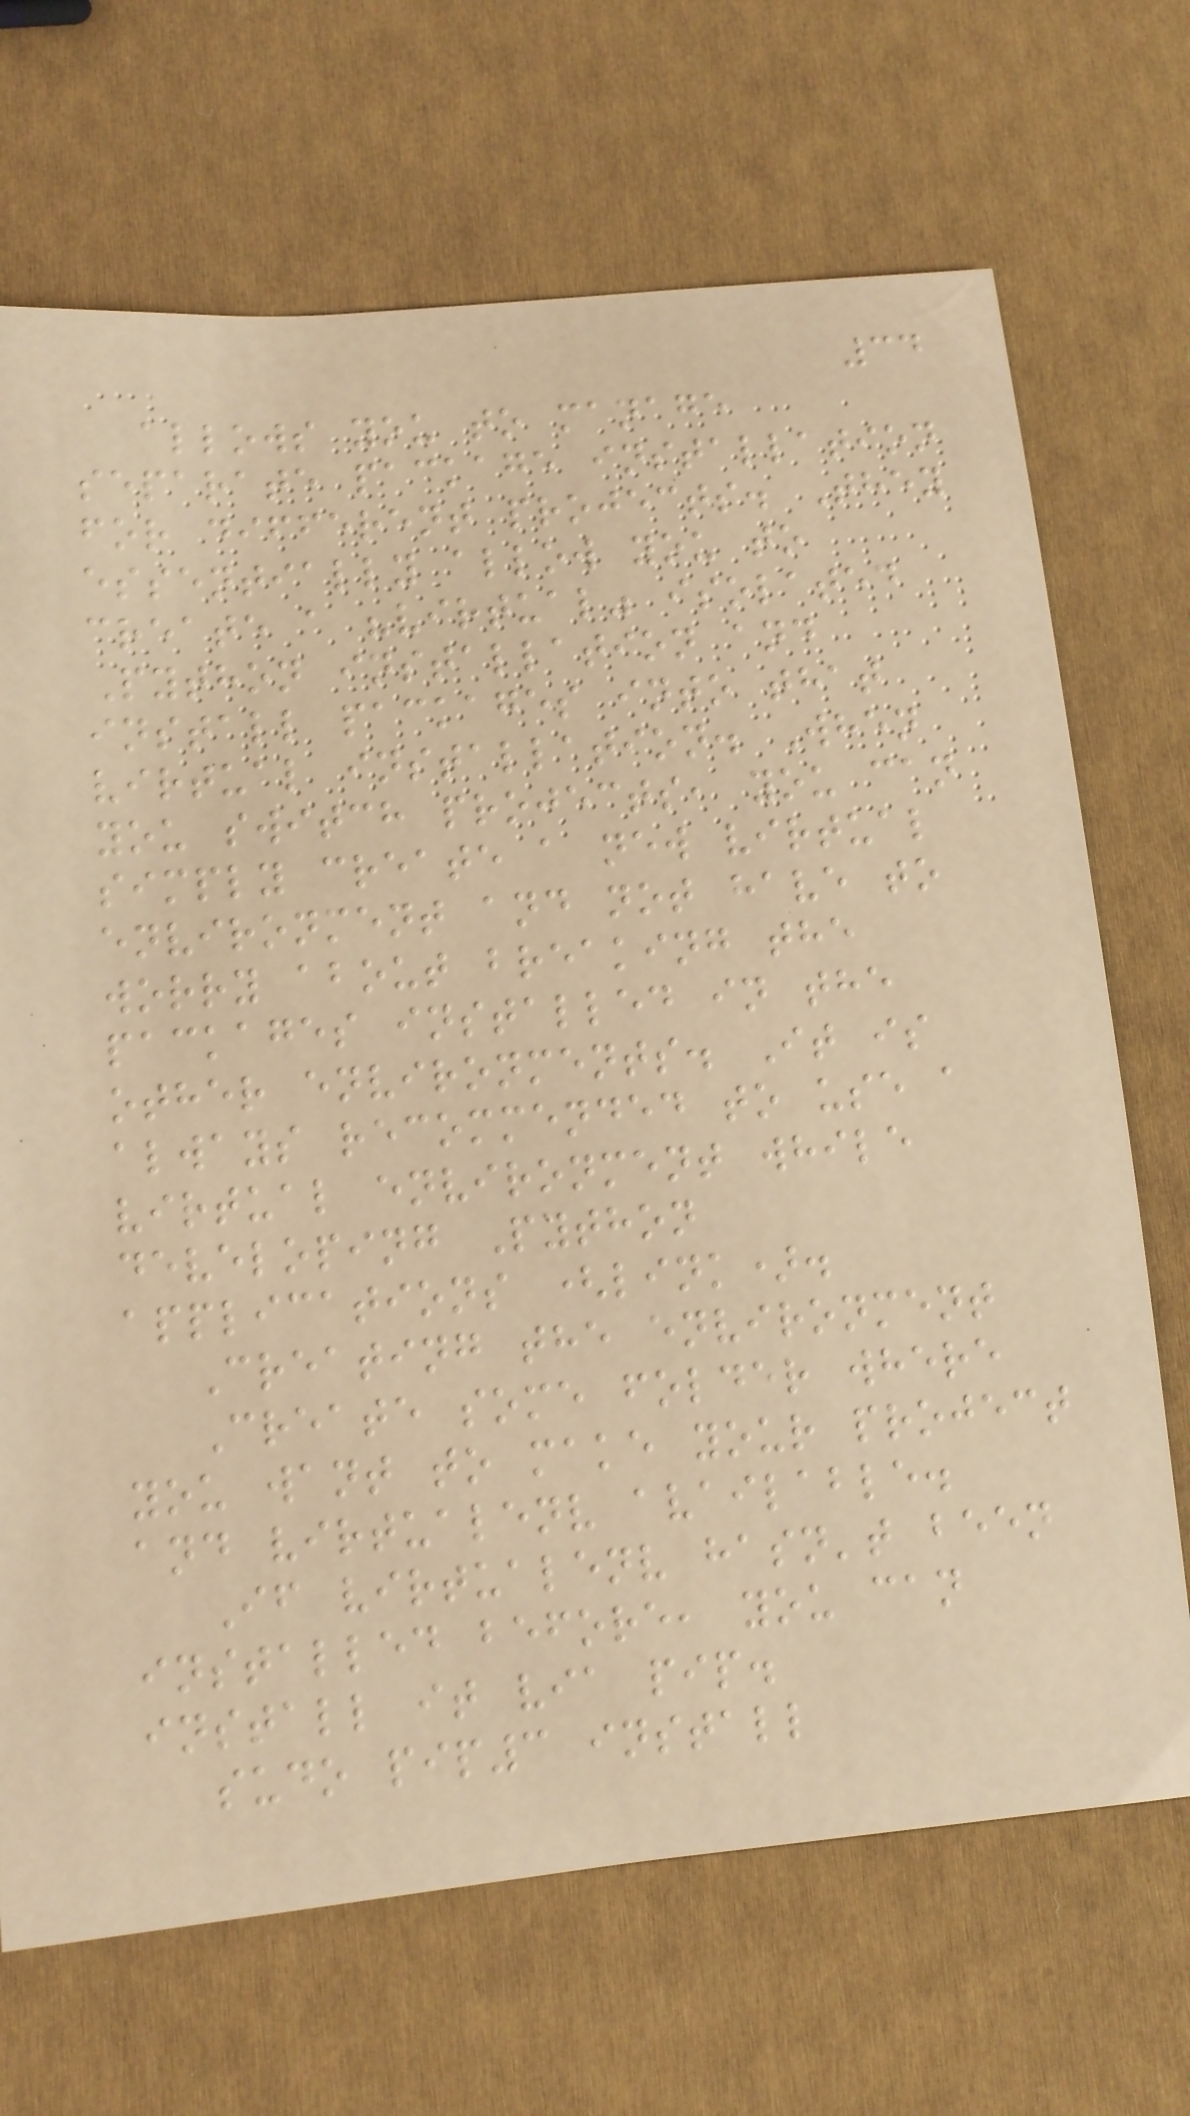34
allows you to manage
separate package installation
for different projects. They
essentially allow you to
create a "virtual" isolated
Python installation and
install packages into that
virtual installation. When
you switch projects, you can
simply create a new virtual
environment and not have to
worry about breaking the
packages installed in the
other environments. It is
always recommended to use a
virtual environment while
developing Python
applications (link).
Creating the environment
Create some folder where
you want to make your project
and virtualenv available.
If virtualenv hasn't been
installed before, you can
install it via pip.
sudo pip3 install
